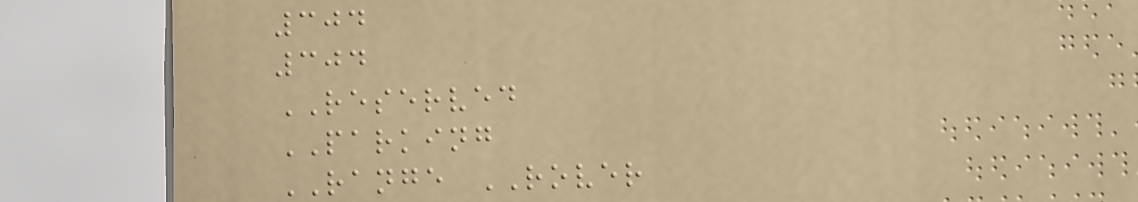304
304
RESERVED
PARKING
RANGE ROVER
